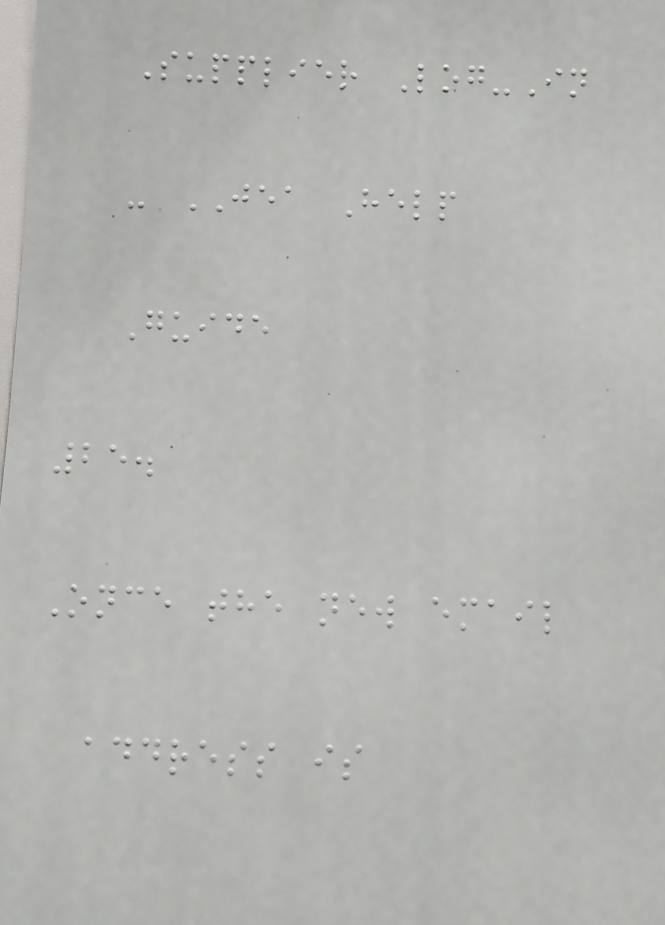Supplier Log-In
- JEA Help
Guide
25.
Once the new email
address is
